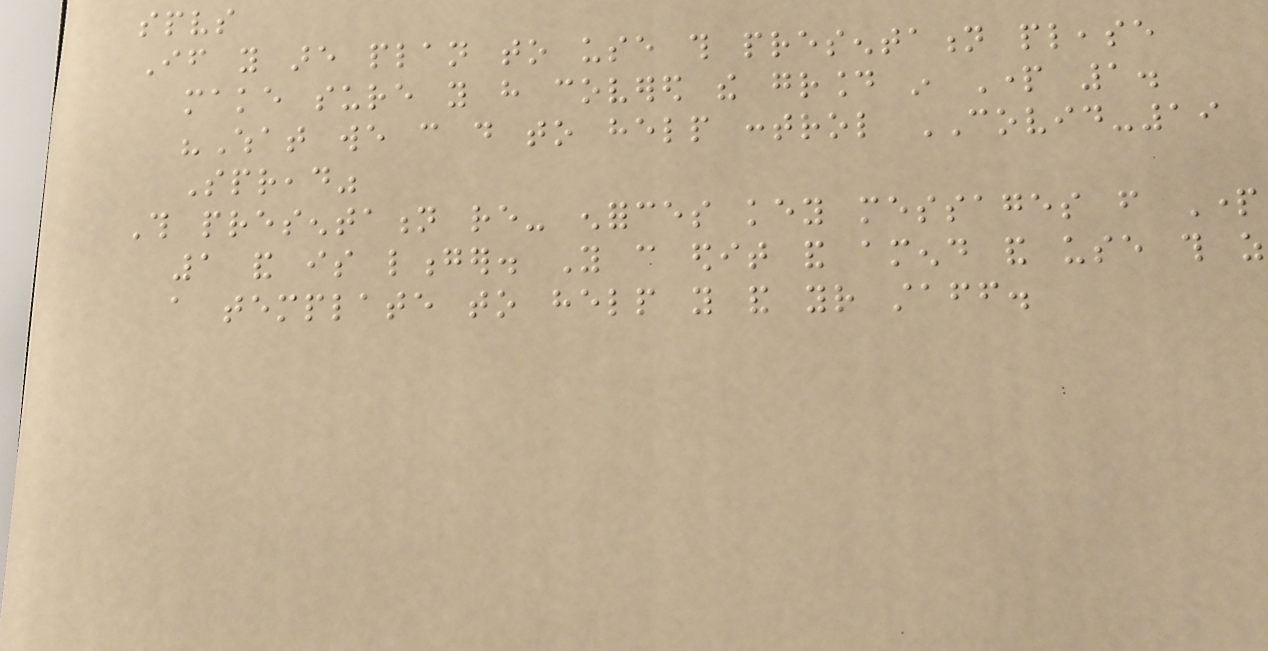spvs
If you are plan to use this presentation please
make sure you have covered the ground in Part 1.
"What we can do to help control COVID-19
Spread"
This presentation re- enforces key messages from Part
1 and is longer. You can edit and amend and use this as
a template to help you and your staff.
